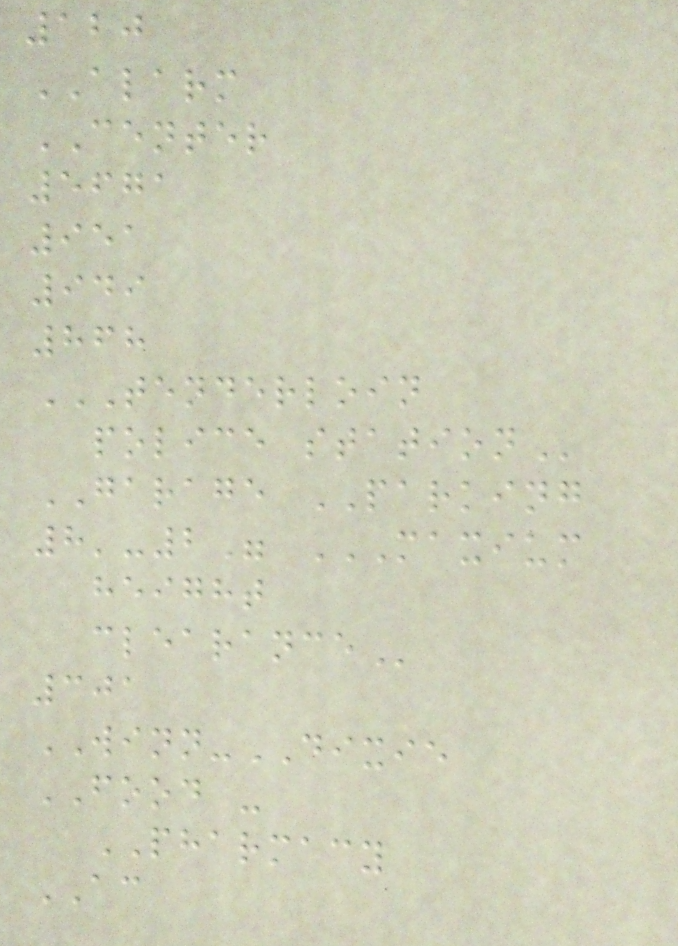120
ALARM
CENTER
5671
951
949
868
TENDERLOIN
POLICE STATION
GARAGE PARKING
8'-2" MAXIUM
HEIGHT
CLEARANCE
301
WINN-DIXIE
FOOD -
PHARMACY
AC
